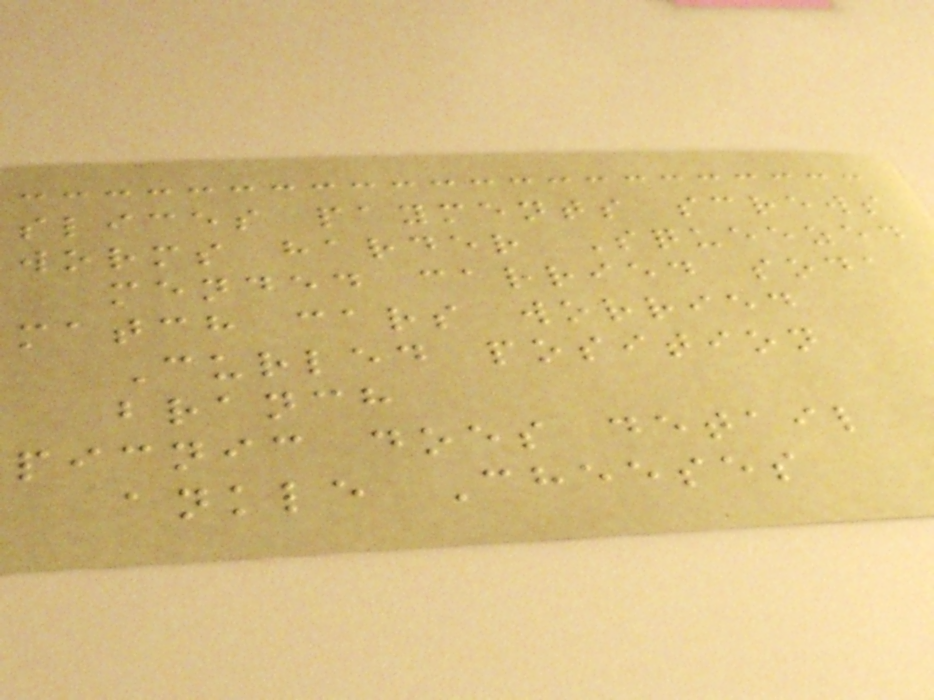slices payments screws
worms harder Squeezed
mended carried soda
match cars worried
Curled position
branch
picnic does detail
ankle Cheeses
